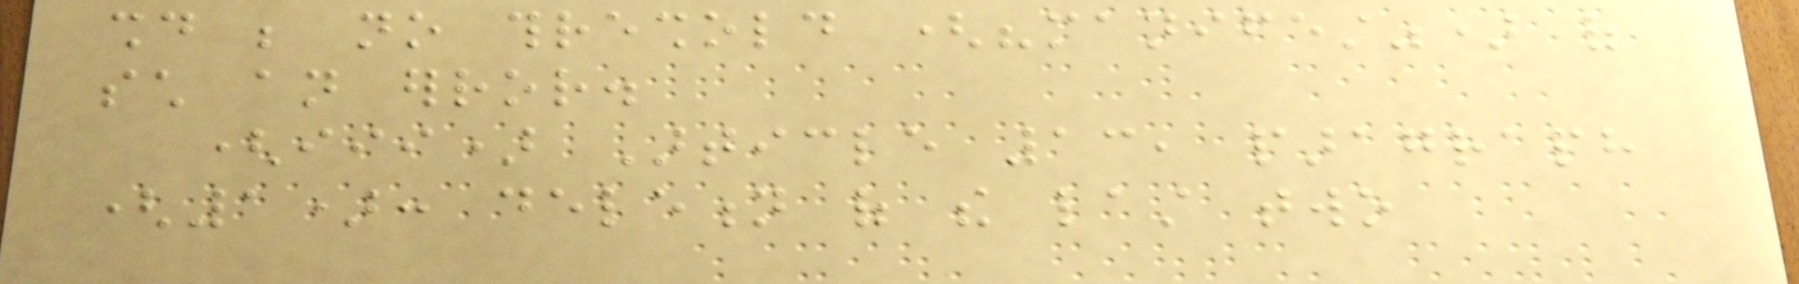should be no threshold ("manifest") of
such an error.
(iii) Article 13, paragraph
(1): deletion of the last two
